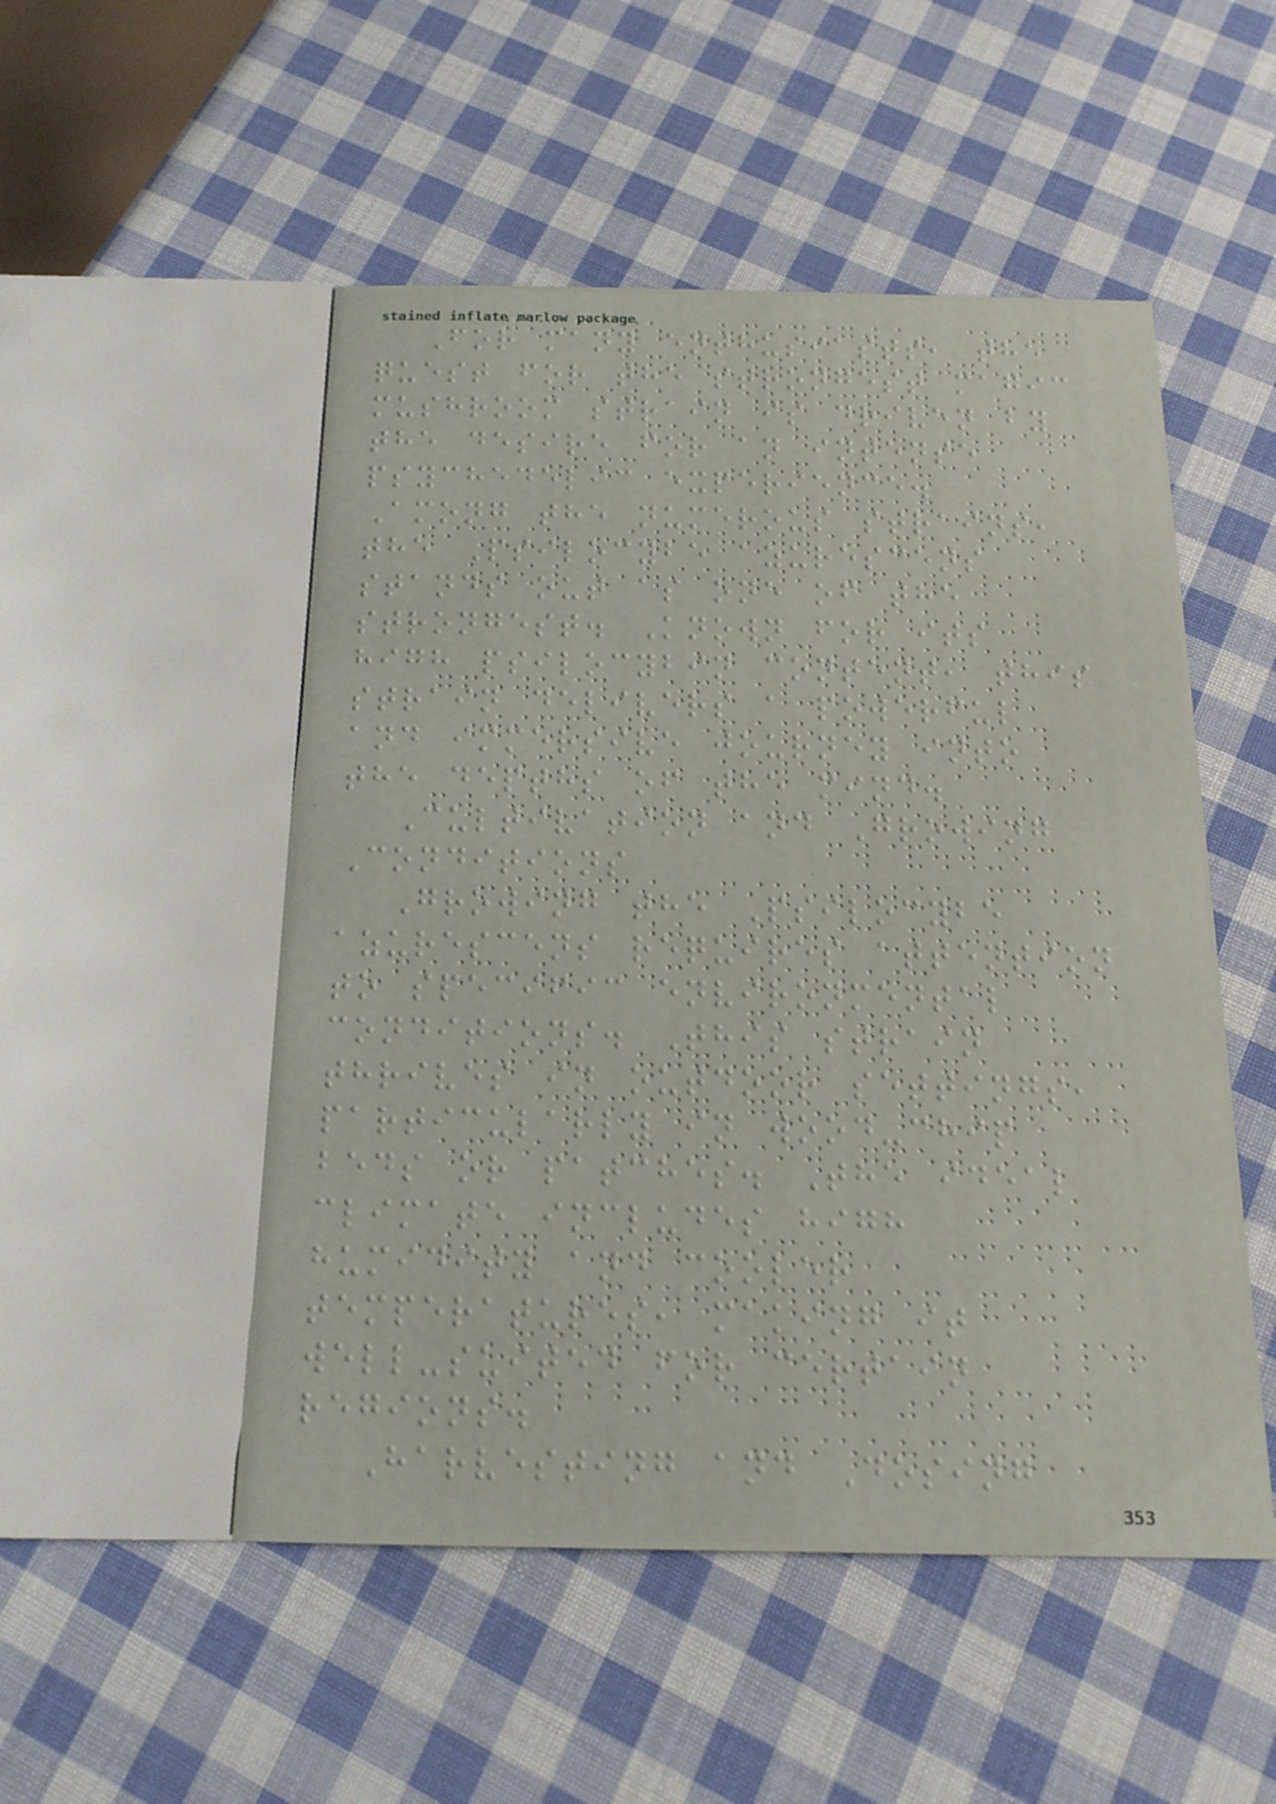For many enthusiasts, the
quest for the strongest magic
mushroom strain is driven by
the desire for an intense
psychedelic experience.
Among the numerous strains,
the Psilocybe azurescens
stands out as one of the
strongest. Known for its
high psilocybin content, this
strain delivers a powerful
and immersive journey into
the depths of the mind.
Cultivation and Growing
Conditions
Growing the Psilocybe
azurescens requires attention
to specific environmental
conditions. This strain
thrives in outdoor settings,
particularly in wood-chip
beds or patches. The ideal
climate includes high
humidity and cooler
temperatures, making it
well-suited for certain
regions.
Harvesting and Dosing
